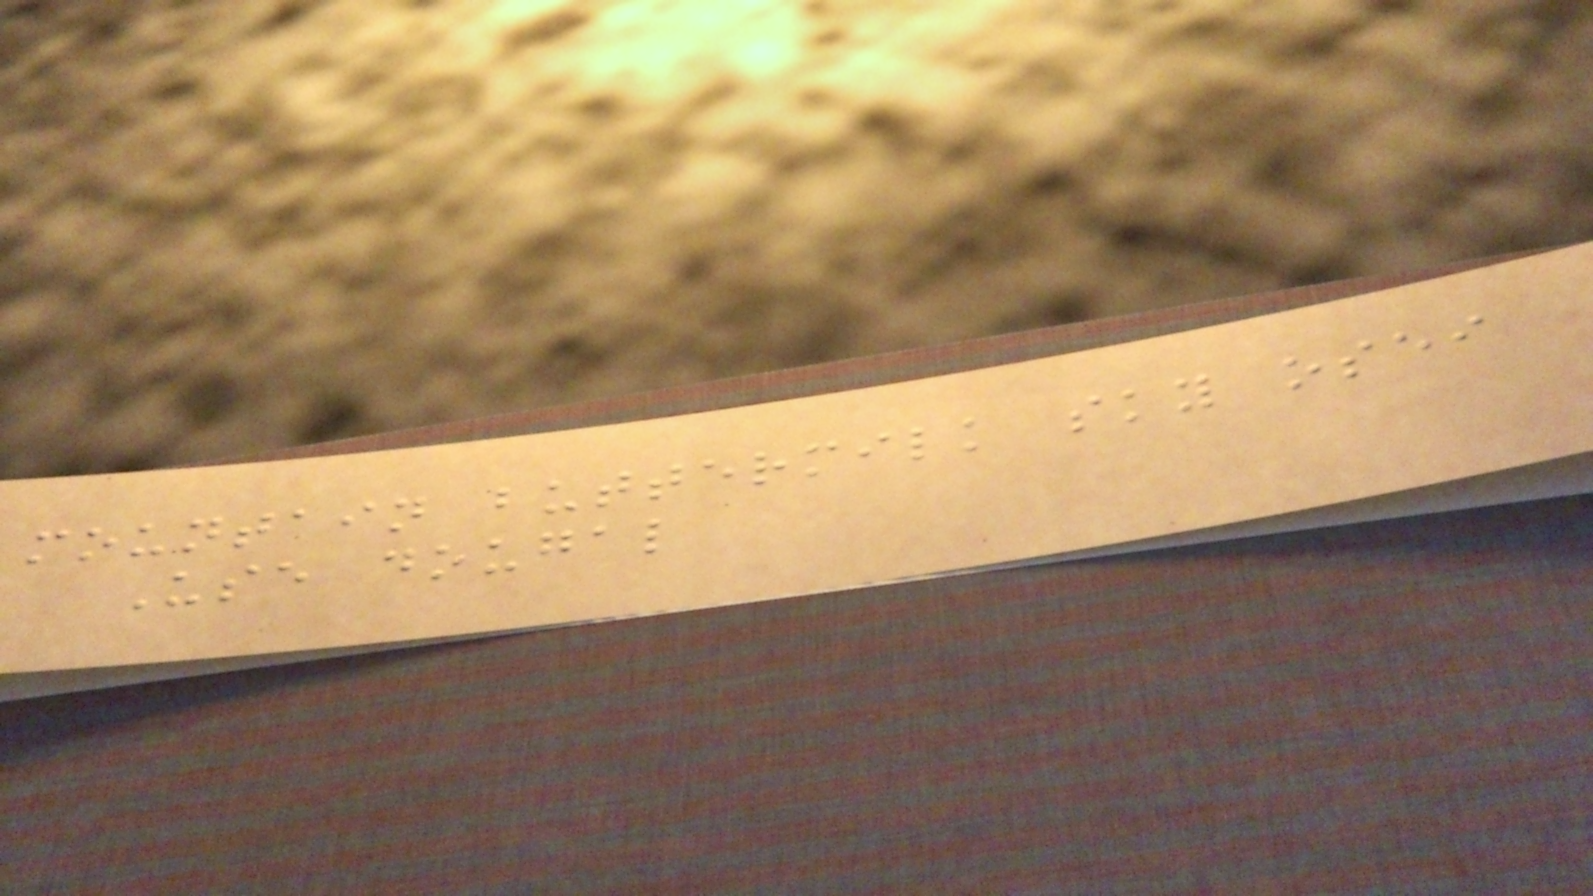mountain buttermilk sky osei
Use dougal
